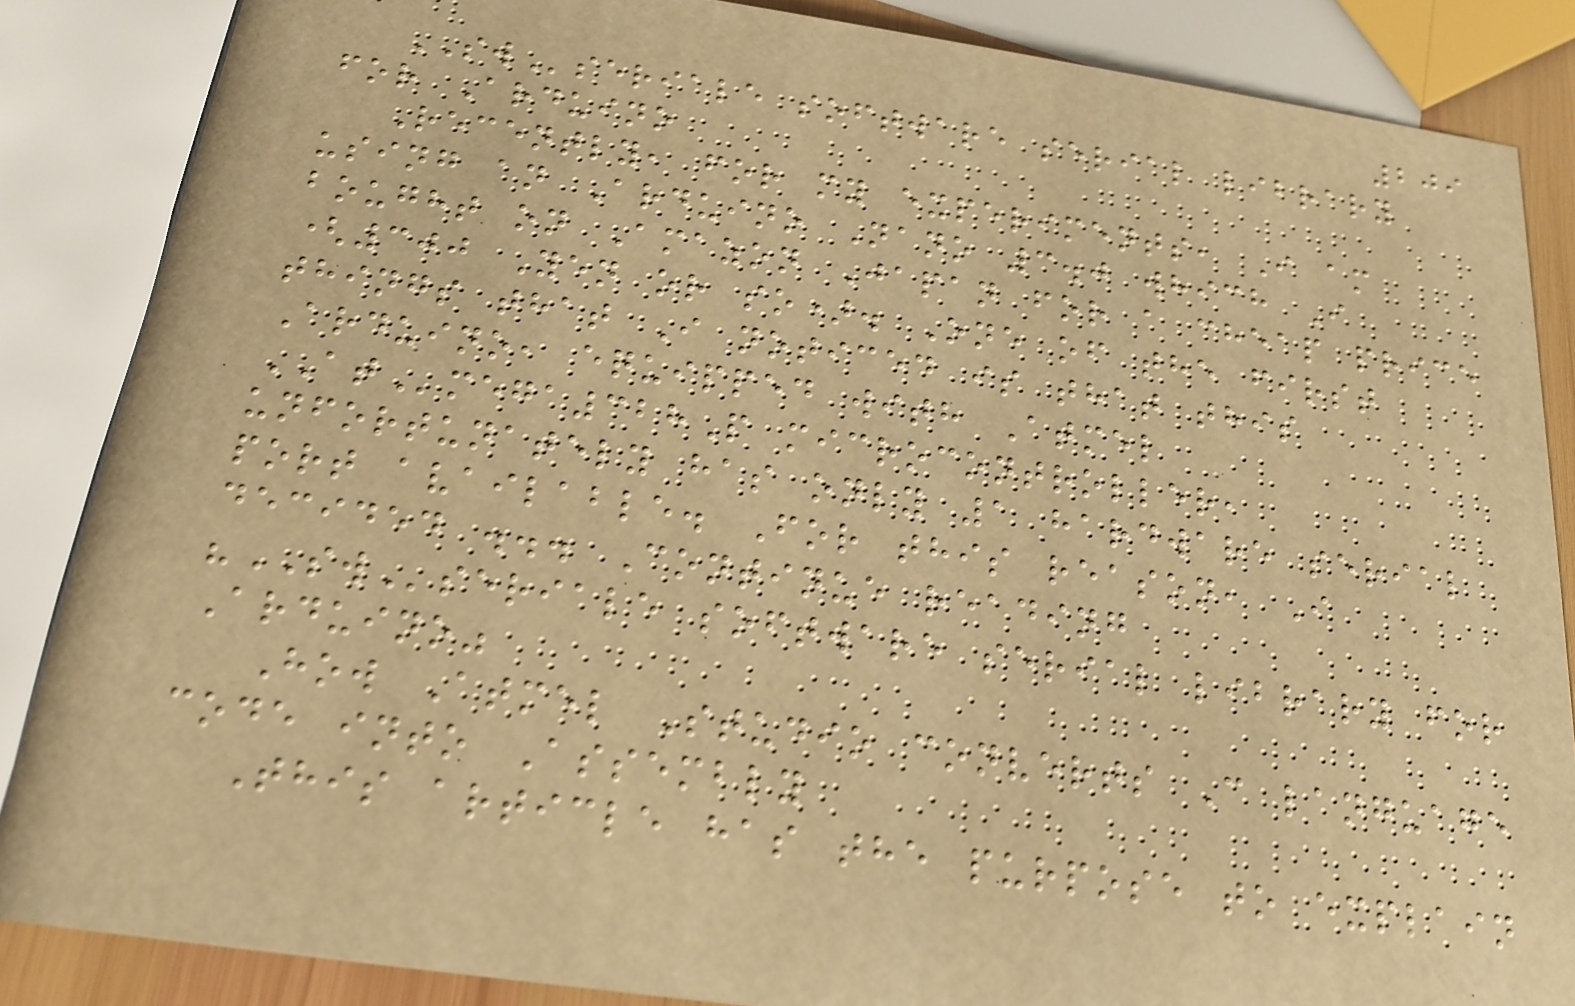209
SWseriale software serial library
for Arduino
Recently, for my experiments, I am
using an Arduino Nano 3.0 which I
bought on Amazon Japan for a cheap price
(300 Yen or so). One of the first
things that I noticed is that this
Arduino, equipped with Atmel
ATmega328P microcontroller,
unfortunately has only 1 hardware serial
port available. For this reason, I
decided ... Continue reading
"SWseriale software serial library for
Arduino"
How Atmel Studio converts C language
code into Assembly
This article has the purpose to explain
